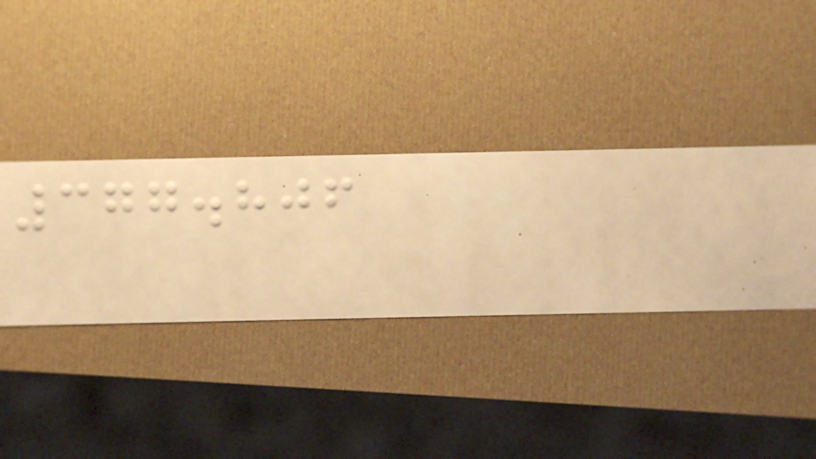377.806
